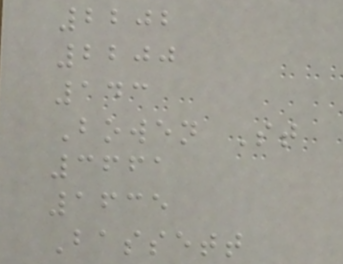2202
2200
143
Bowen St
3661
1635
Bassett
